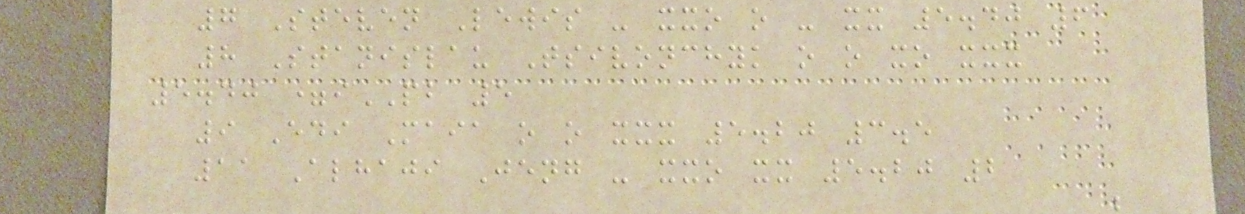7 Steven Lewis - xxo o - xx 5.40 6
8 Stanislau Tsivonchyk o o xo xxx
5.40 =iPB 5
9 Edi Maia o o xxx 5.20 3.5
11 Alhaji Jeng - xxo xx 5.20 2
